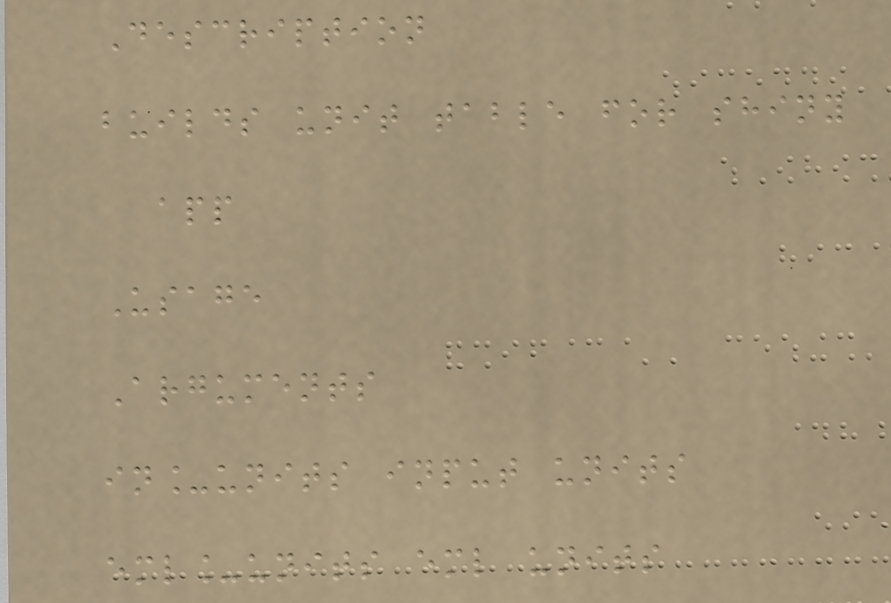Description
builds unit table for shiny
app
Usage
Arguments
in_units input units
eml_units eml units
